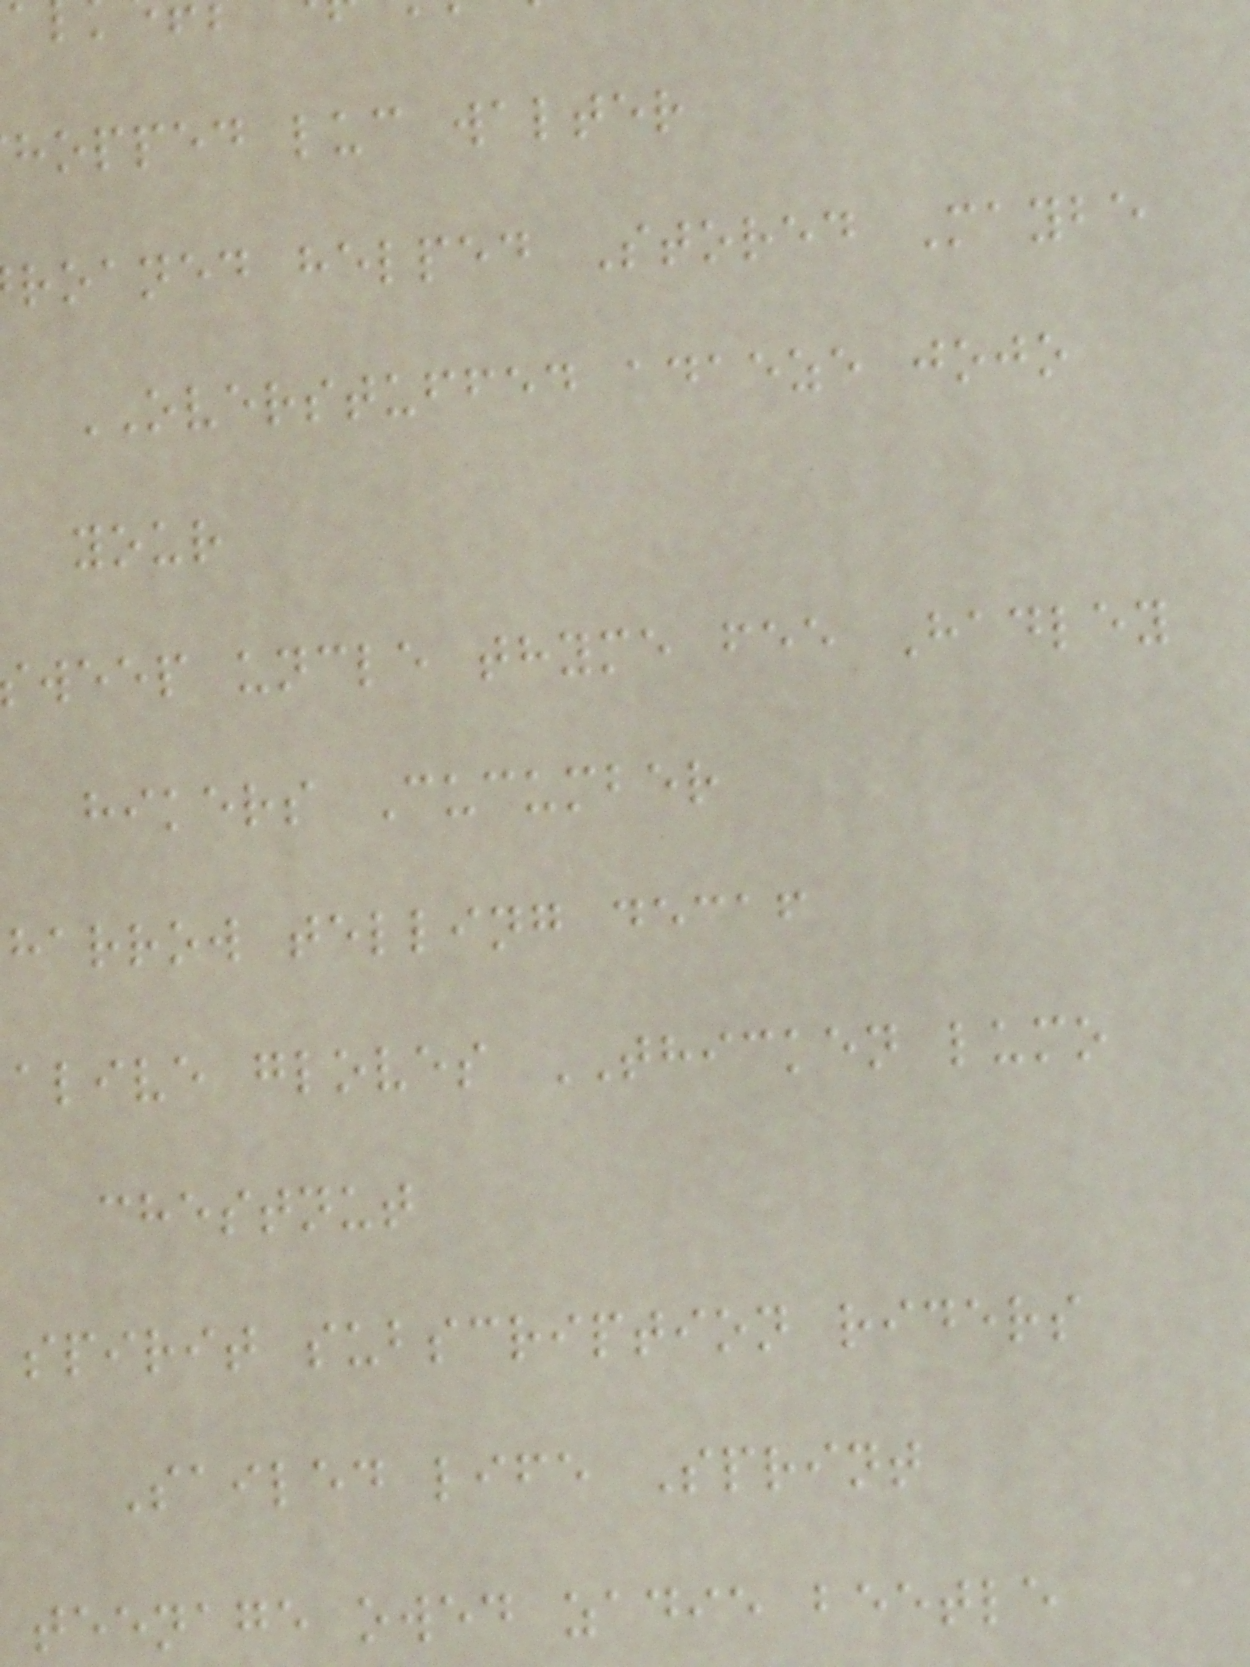hopped luc walter
roaned helped Stored Maybe
OVERSTUFFED adaeze jojo
your
weep uncle thyme fee Hadley
hikers Cucumber
harrow telling decaf
alive gloves THICKEN lumo
chestnut
spirit subscription riders
Sailed life Sprint
teenage owed zadie beetle
